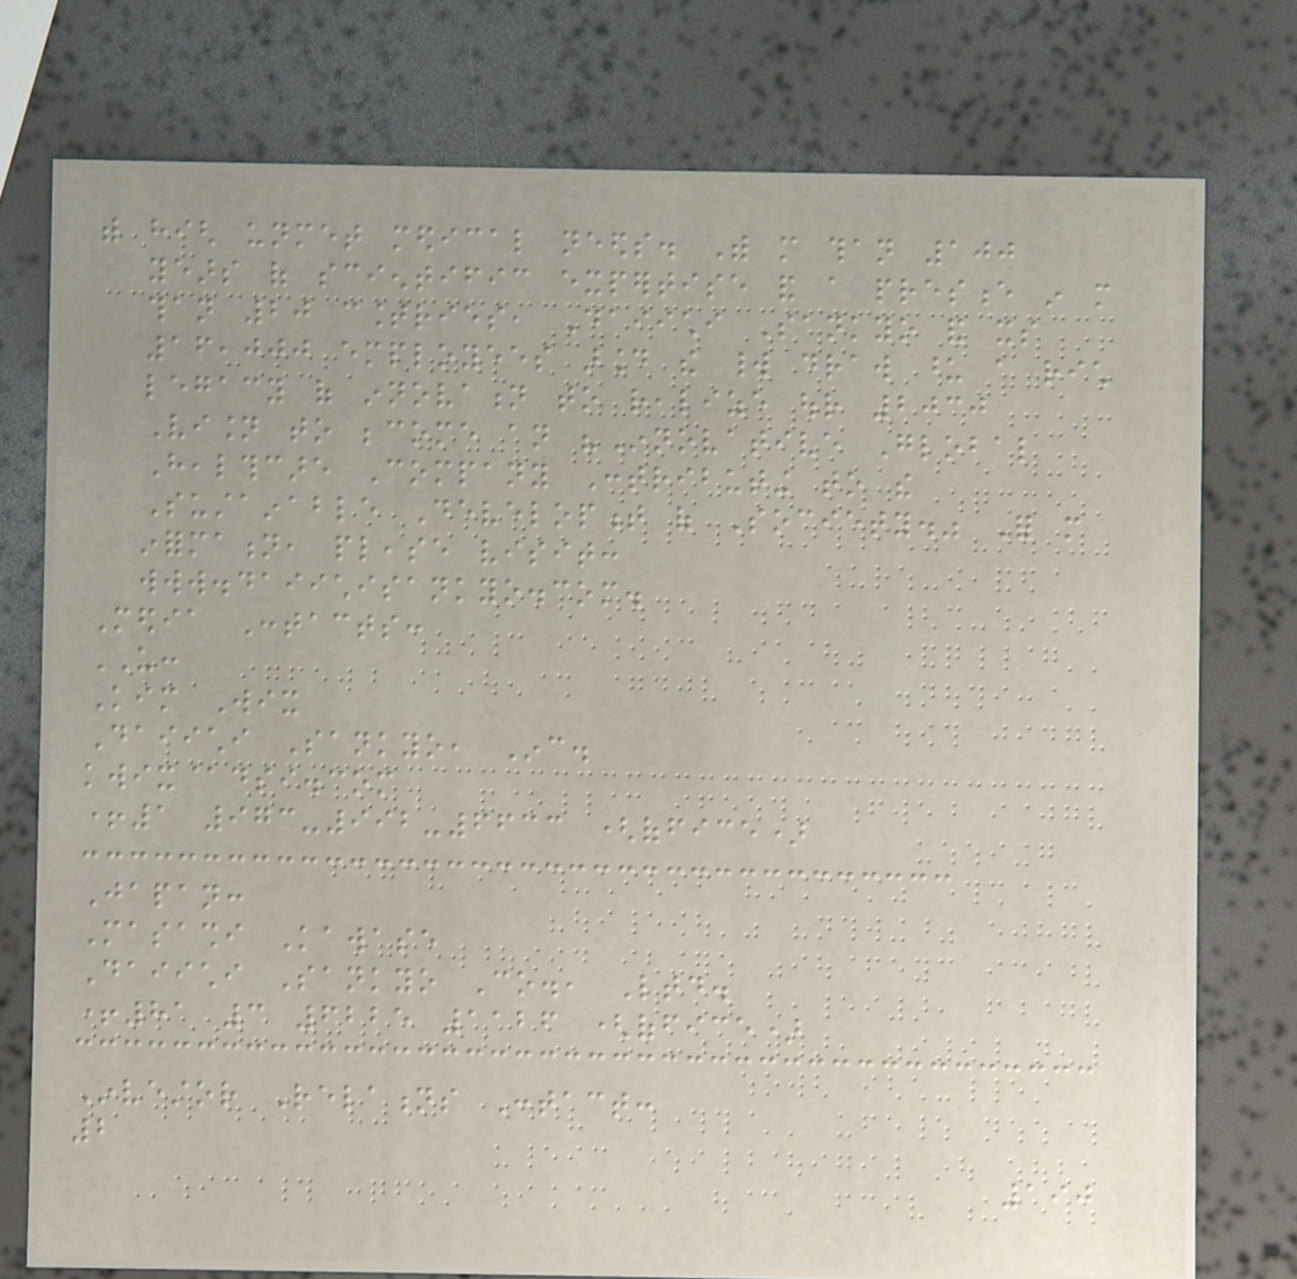with high unmet medical needs. With more than 100
years of scientific expertise and a presence in more
than 20 countries, Daiichi Sankyo and its
16,000 employees around the world draw upon a rich
legacy of innovation to realize our 2030
Vision to become an "Innovative Global
Healthcare Company Contributing to the
Sustainable Development of Society." For more
information, please visit:
www.daiichisankyo.com.
Media Contacts:
US:
Kim Wix
Daiichi Sankyo, Inc.
kwix@dsi.com
+1 973-992-6633 (office)
Japan:
Masashi Kawase
Daiichi Sankyo Co., Ltd.
+81 3 6225 1126 (office)
Investor Relations Contact:
2
190
